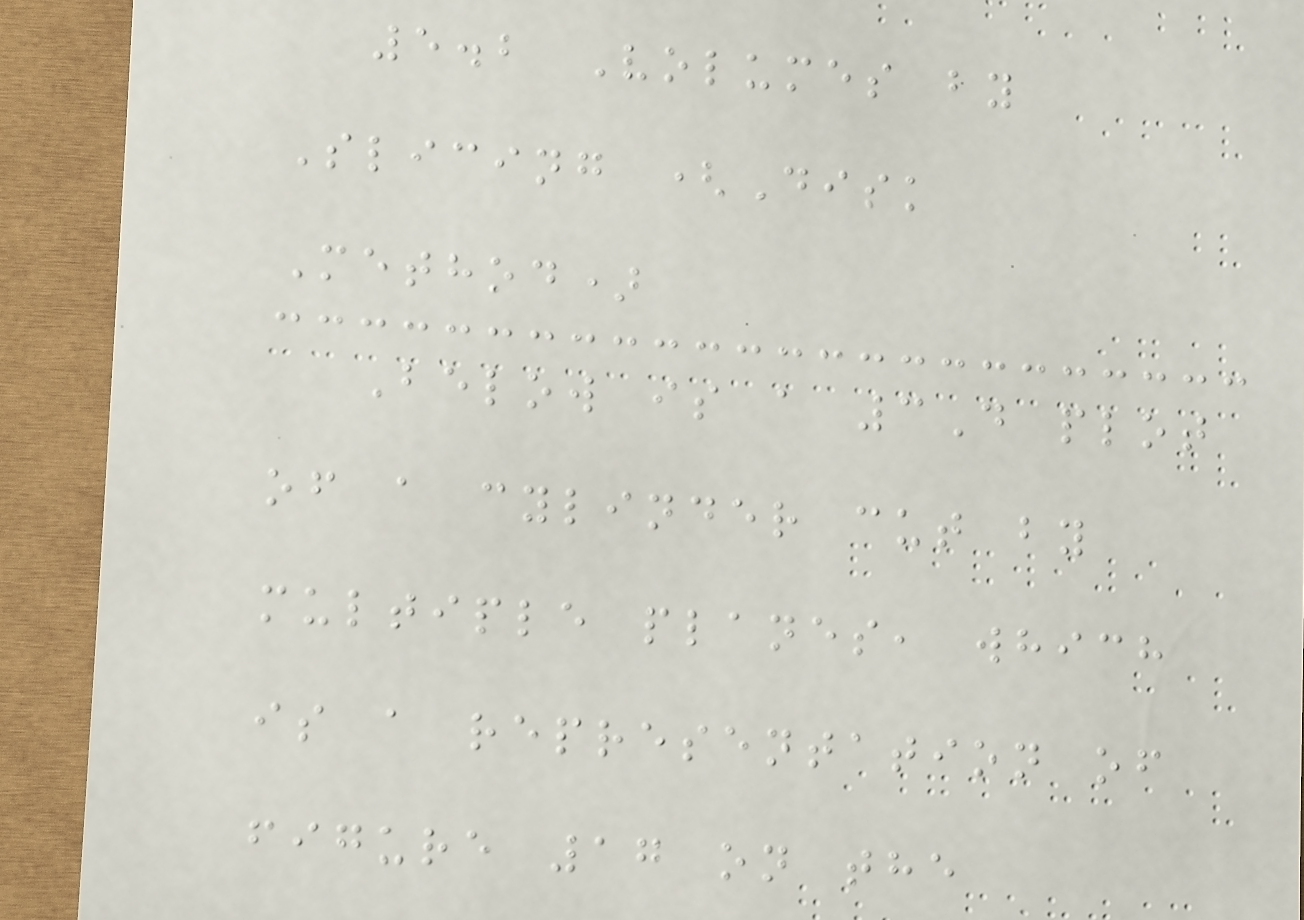5.2 Volumes by
Slicing (Disk
Method)
Below is a 3D plot
of a cylinder cut by
multiple planes, which
is a representation of
figure 17 on the
